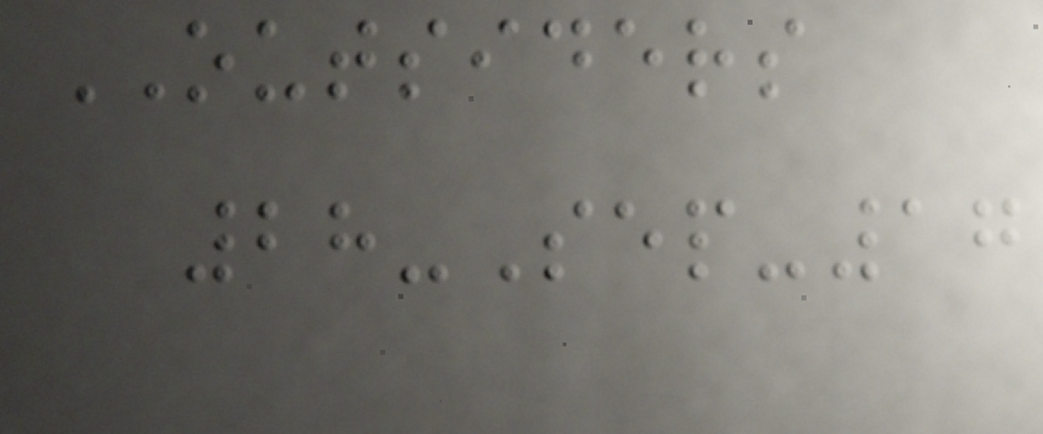OUTSIDERS
28-Sep-17
